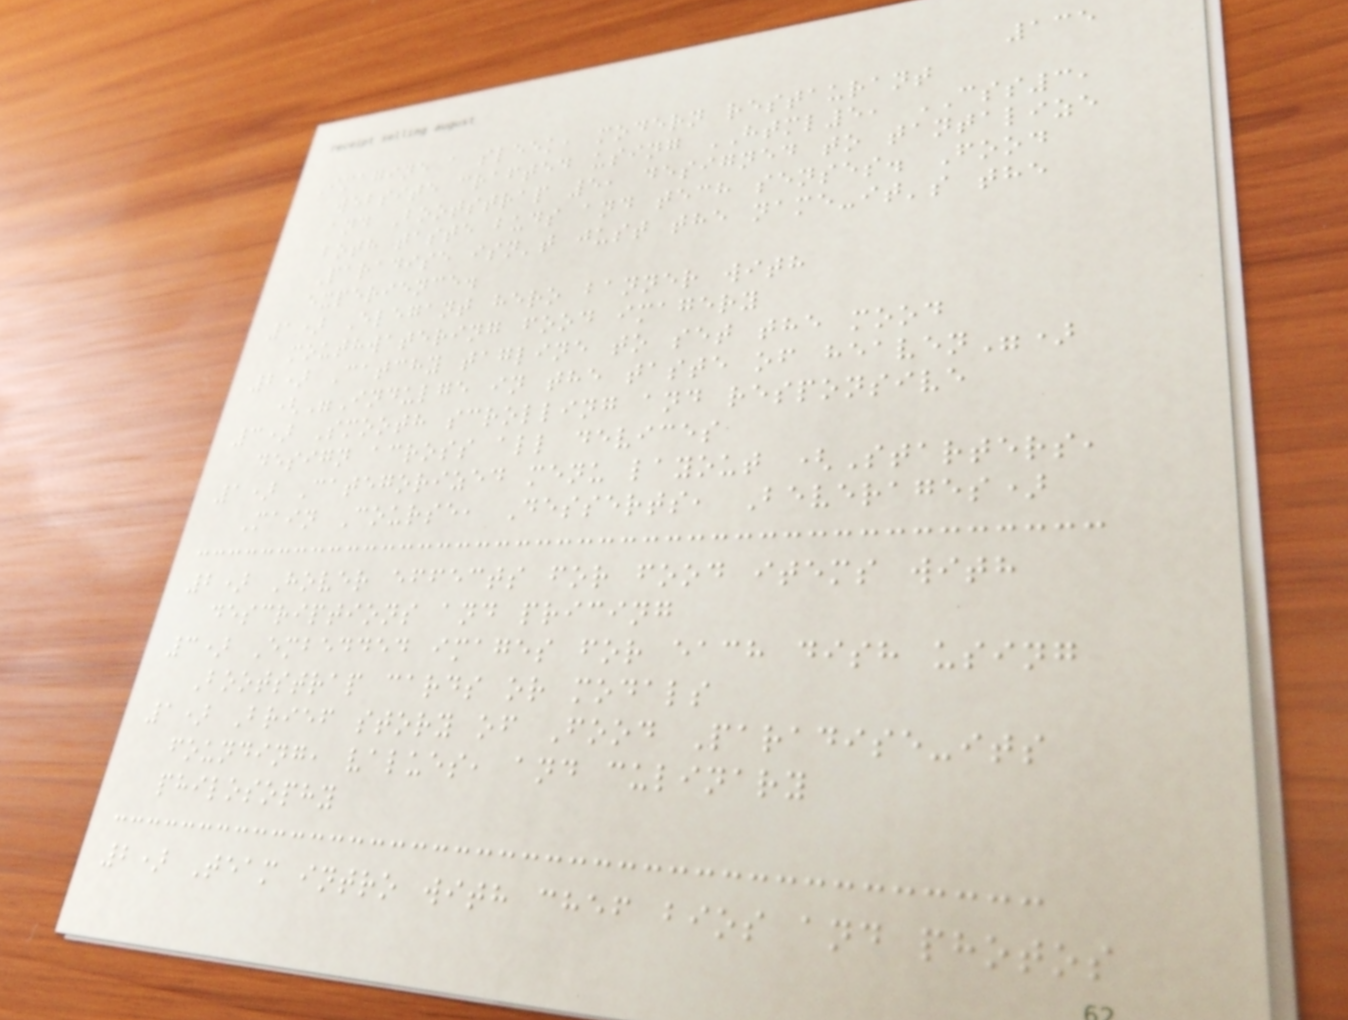135
Imagine a sleek, modern restaurant
website crafted using HTML5, CSS3,
and Bootstrap 5, designed to tantalize
both taste buds and tech senses. Food
Paradise isn't just the name-it's the
experience.
1) Elegant hero banner with
mouthwatering food imagery
2) Catchy tagline to set the mood
("Indulge in the taste of heaven")
3) Smooth scrolling and responsive
design across all devices
1) Categorized menu layout (Starters,
Main Course, Desserts, Beverages)
2) Hover effects for food items with
descriptions and pricing
3) Embedded images for each dish using
Bootstrap cards or modals
1) Brief story of Food Paradise-its
founding, values, and culinary
philosophy
2) Team intro with chef bios and photos
